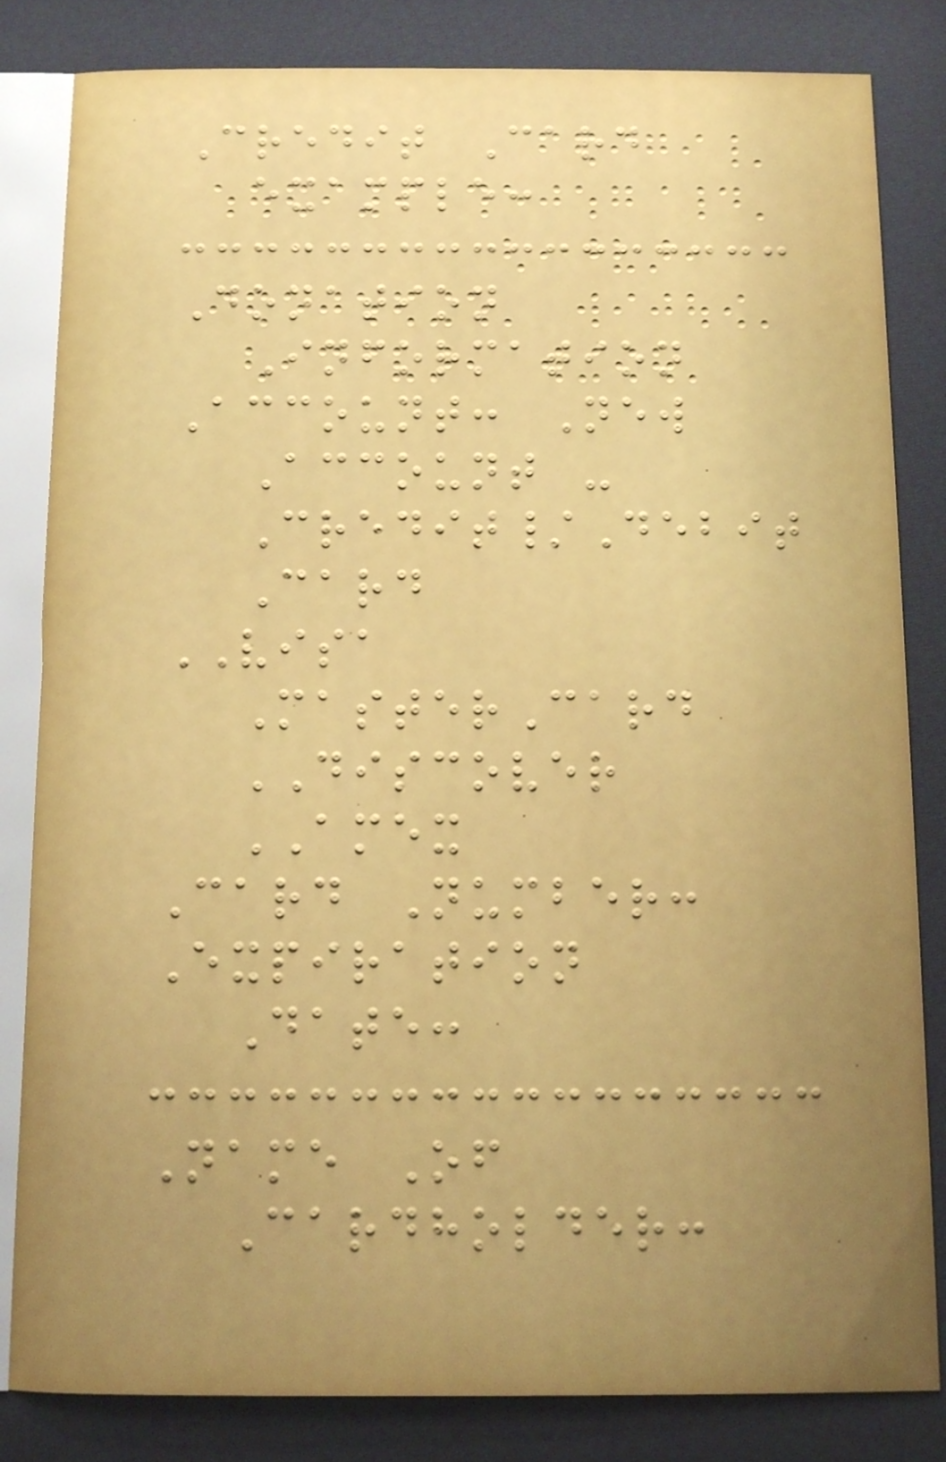Credit Card
example:
Donation
Information
Account: New
Account -
Credit/Debit
Card
VISA
MasterCard
DISCOVER
AMEX
Card Number:
Expiration
Date:
Name Of
Cardholder:
